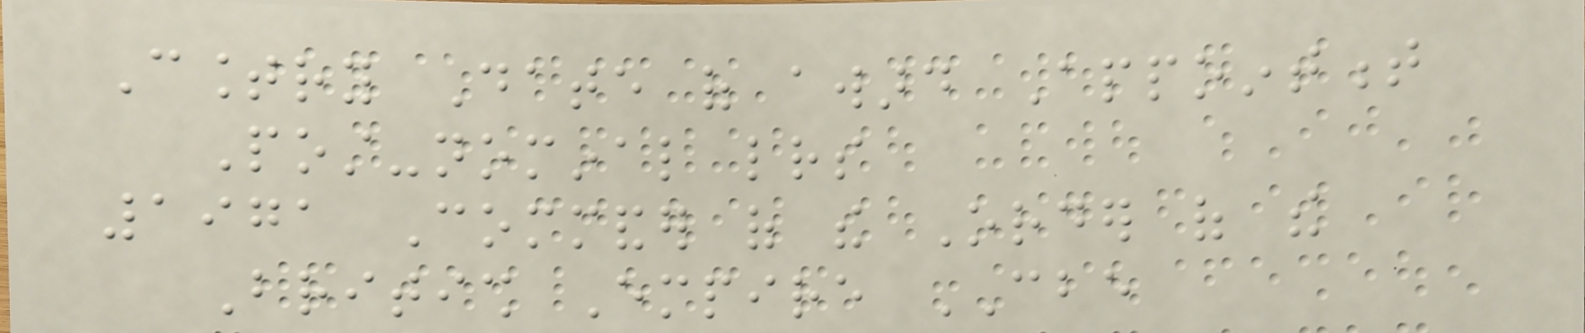Country Date of award Appointment
Post-nominal letters
1971 Commander of the Order of the
British Empire CBE
